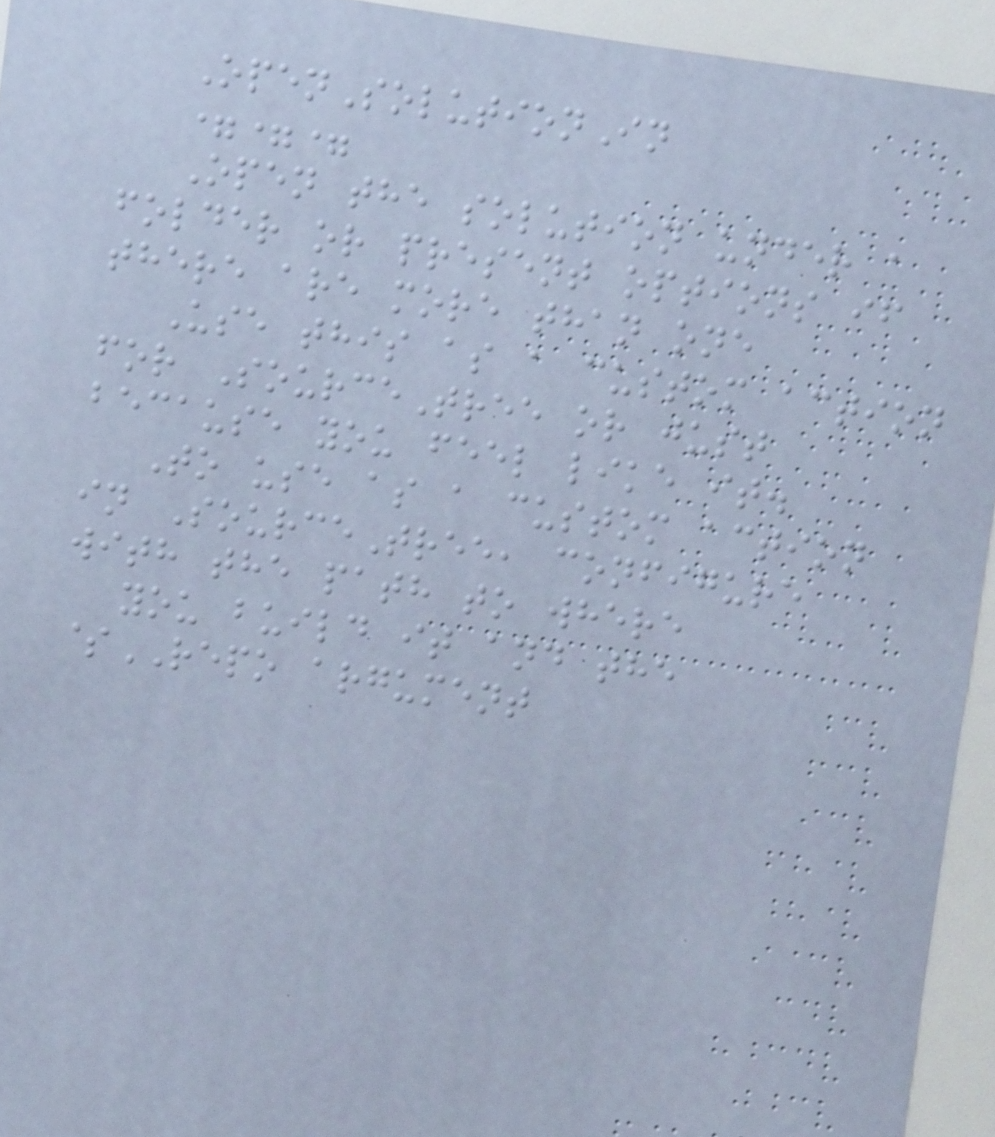OpenSolutionIn
===
Open the solution under a
folder or present options if
there are more than one
Use this as a custom action
for SourceTree or just
because you feel like it.
To use as a custom action
in SourceTree, configure
with the path to where
you build it and the
$REPO argument
